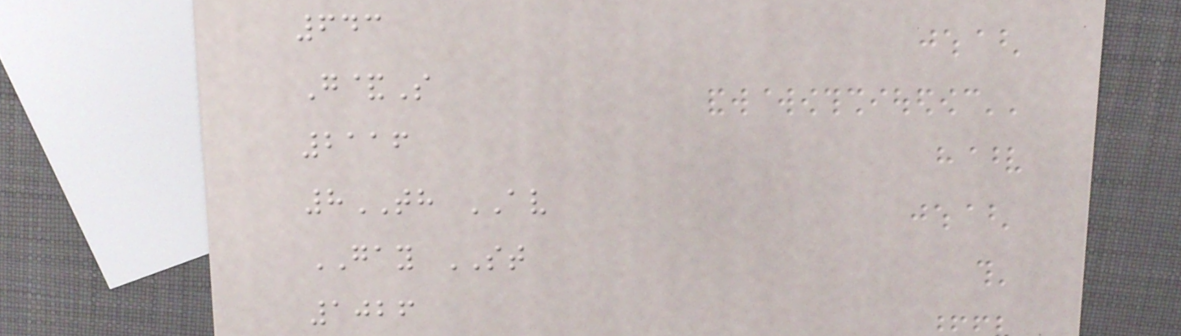643
G&S
2116
8TH AV
GAY ST
1026
